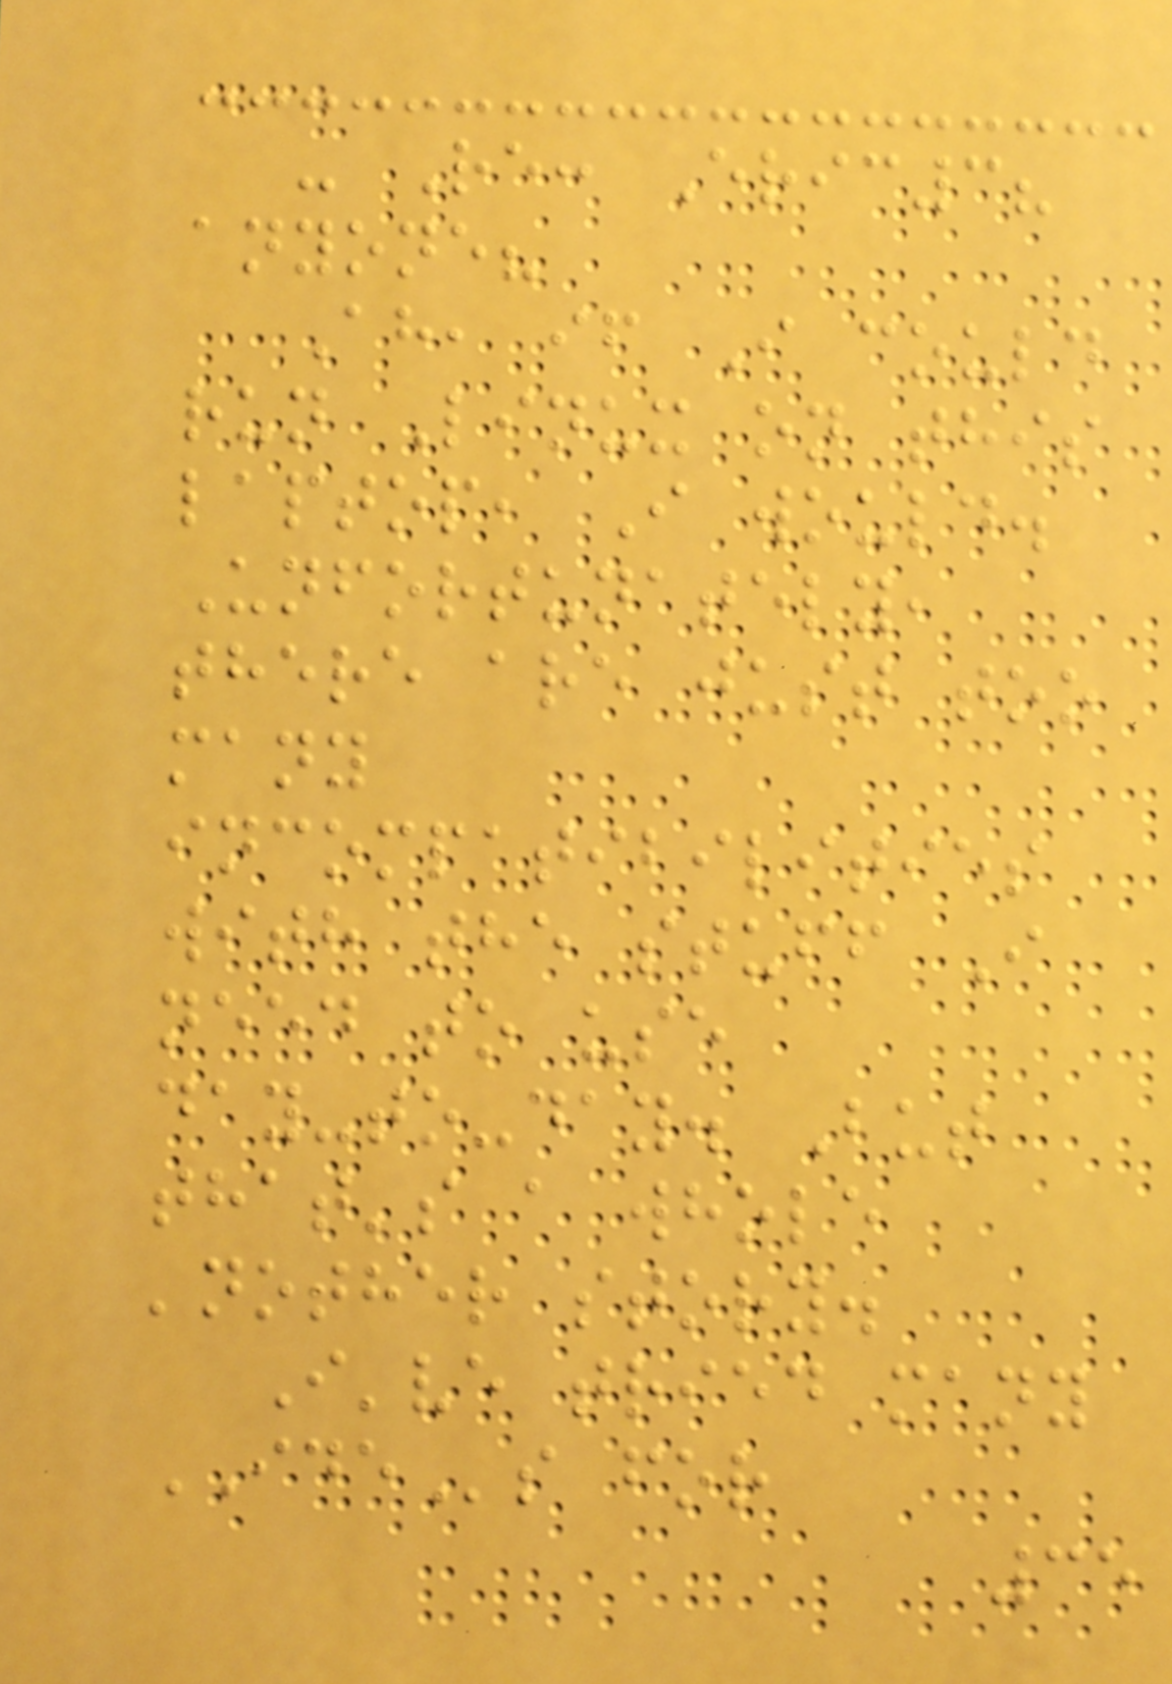- Re: Eric3?
anyone?
Ah, if I could
run Linux on this
laptop, I would.
Unfortunately,
there are just too
many
incompatibilities
with the stuff I
need to use
day-to-day. But
that's a whole
'nother story.
I've tried many
IDEs for
35
